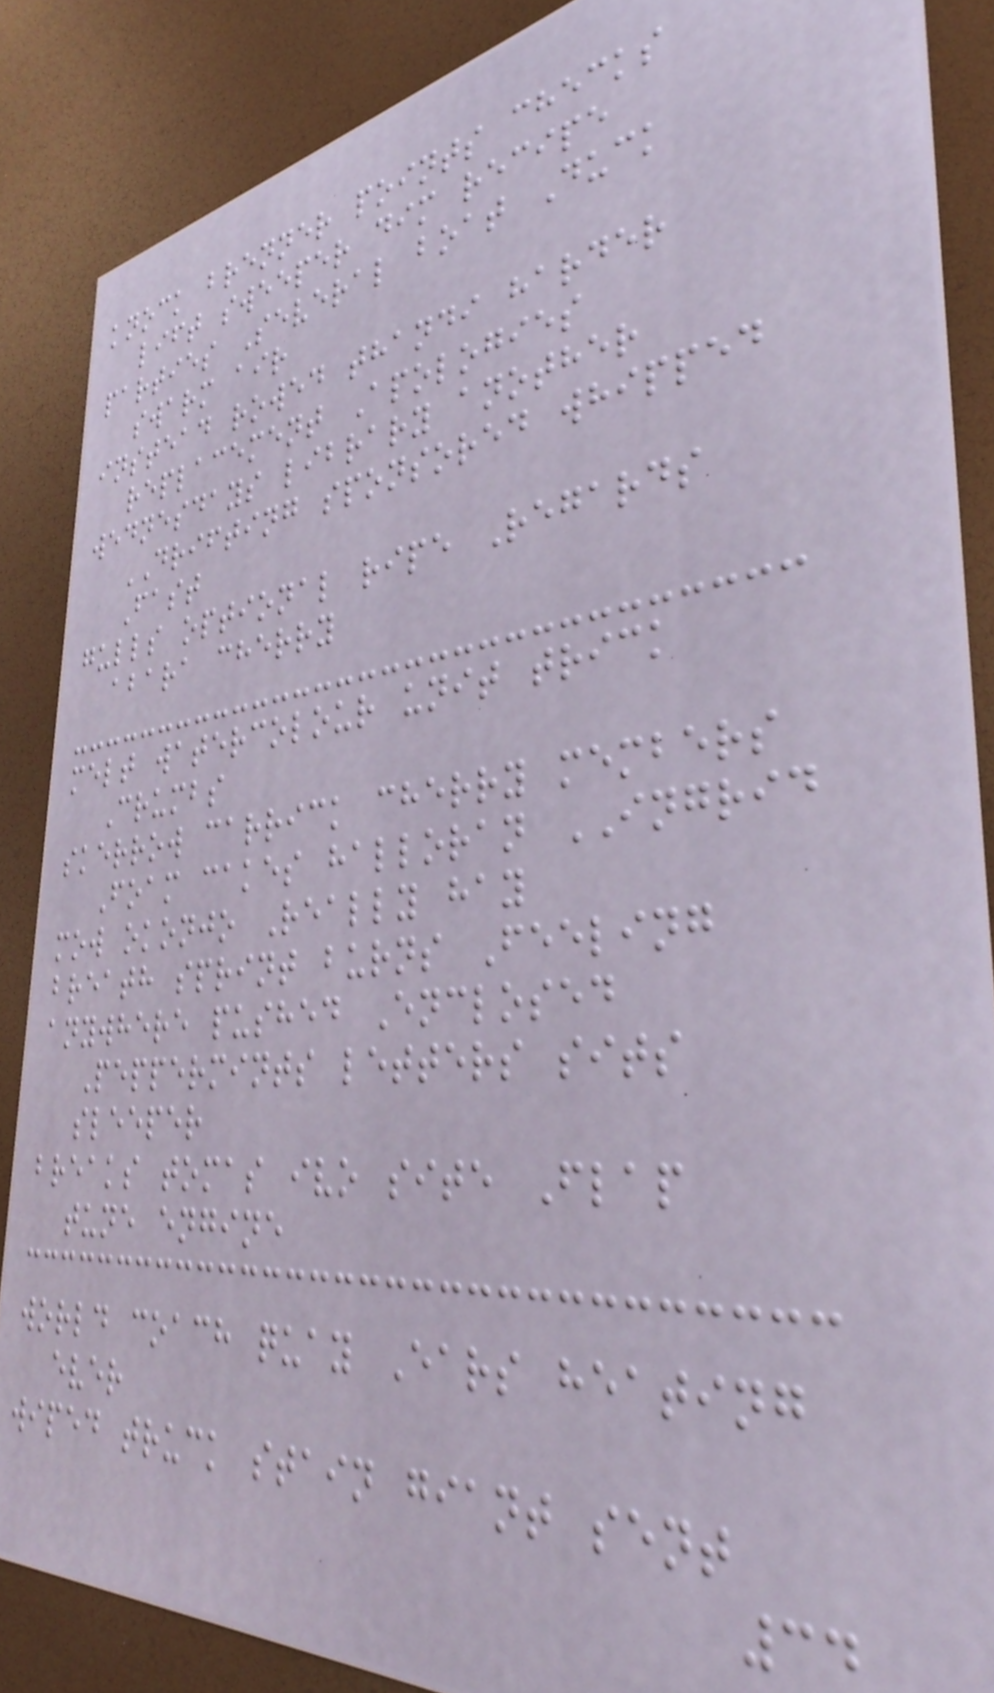knock brenner points checks
lift sweeper dim recipe
parties Several boat Duck
swarm air
instead rowed thandi harder
replacement Apologies
wednesdays library another
DRIFTING sponsored whipped
Fast
gulls optional ripe Regards
abara cherry
melt watercolour unit trick
Crumbs
skerrow carrick cherry members
Foam cakes halloran INGRID
mow okonjo Really hay
breath sprint burns Feeling
anywhere pushed Enclosed
Peppermints letters sits
sleeper
breaks tomas ivo site Flap
tune engine
world coach quay Ears heating
ever
wiped truck stain giant sent
34
